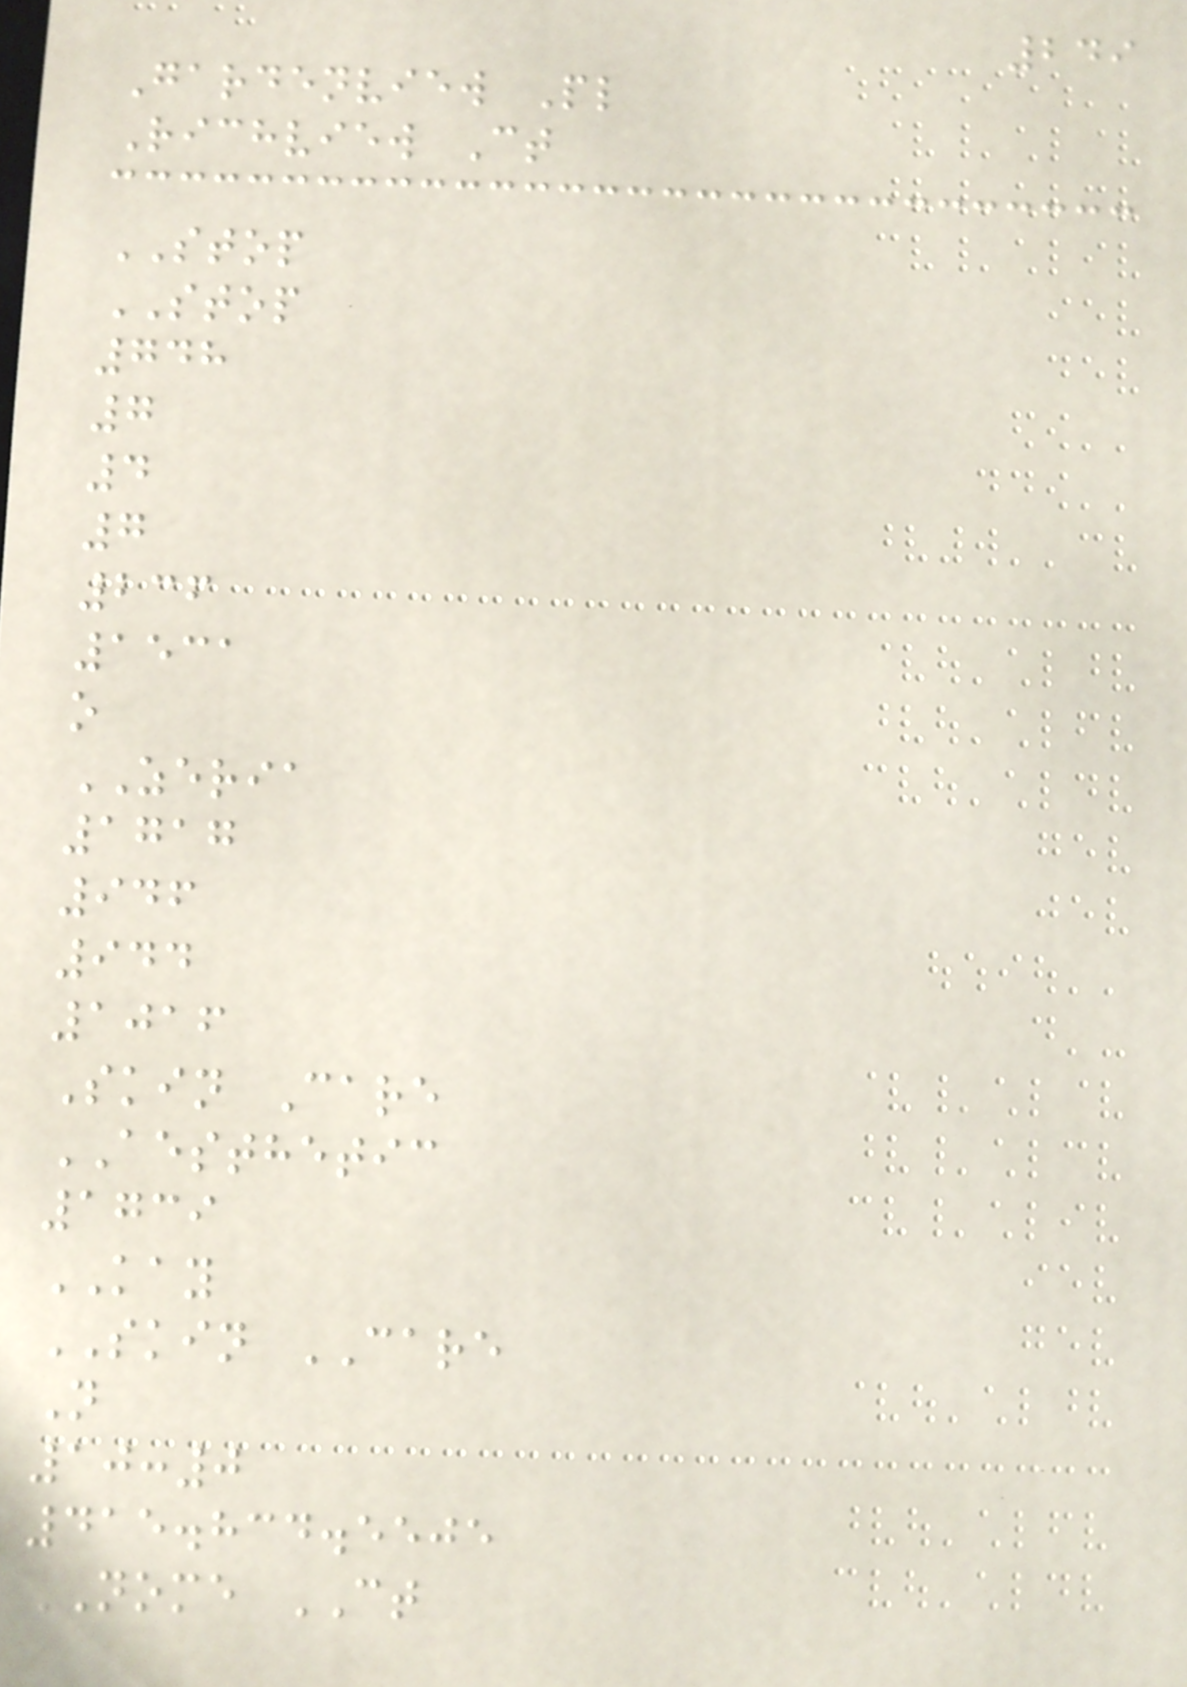249
Gardenview Pl
Richview Ct
STOP
STOP
748
7
4
7
236
1531
o
ZERIA
1717
946
944
1016
Skin Care
AESTHETIC
1739
KAY
SKIN CARE
N
10:0
415.834.5505
NOME CT
